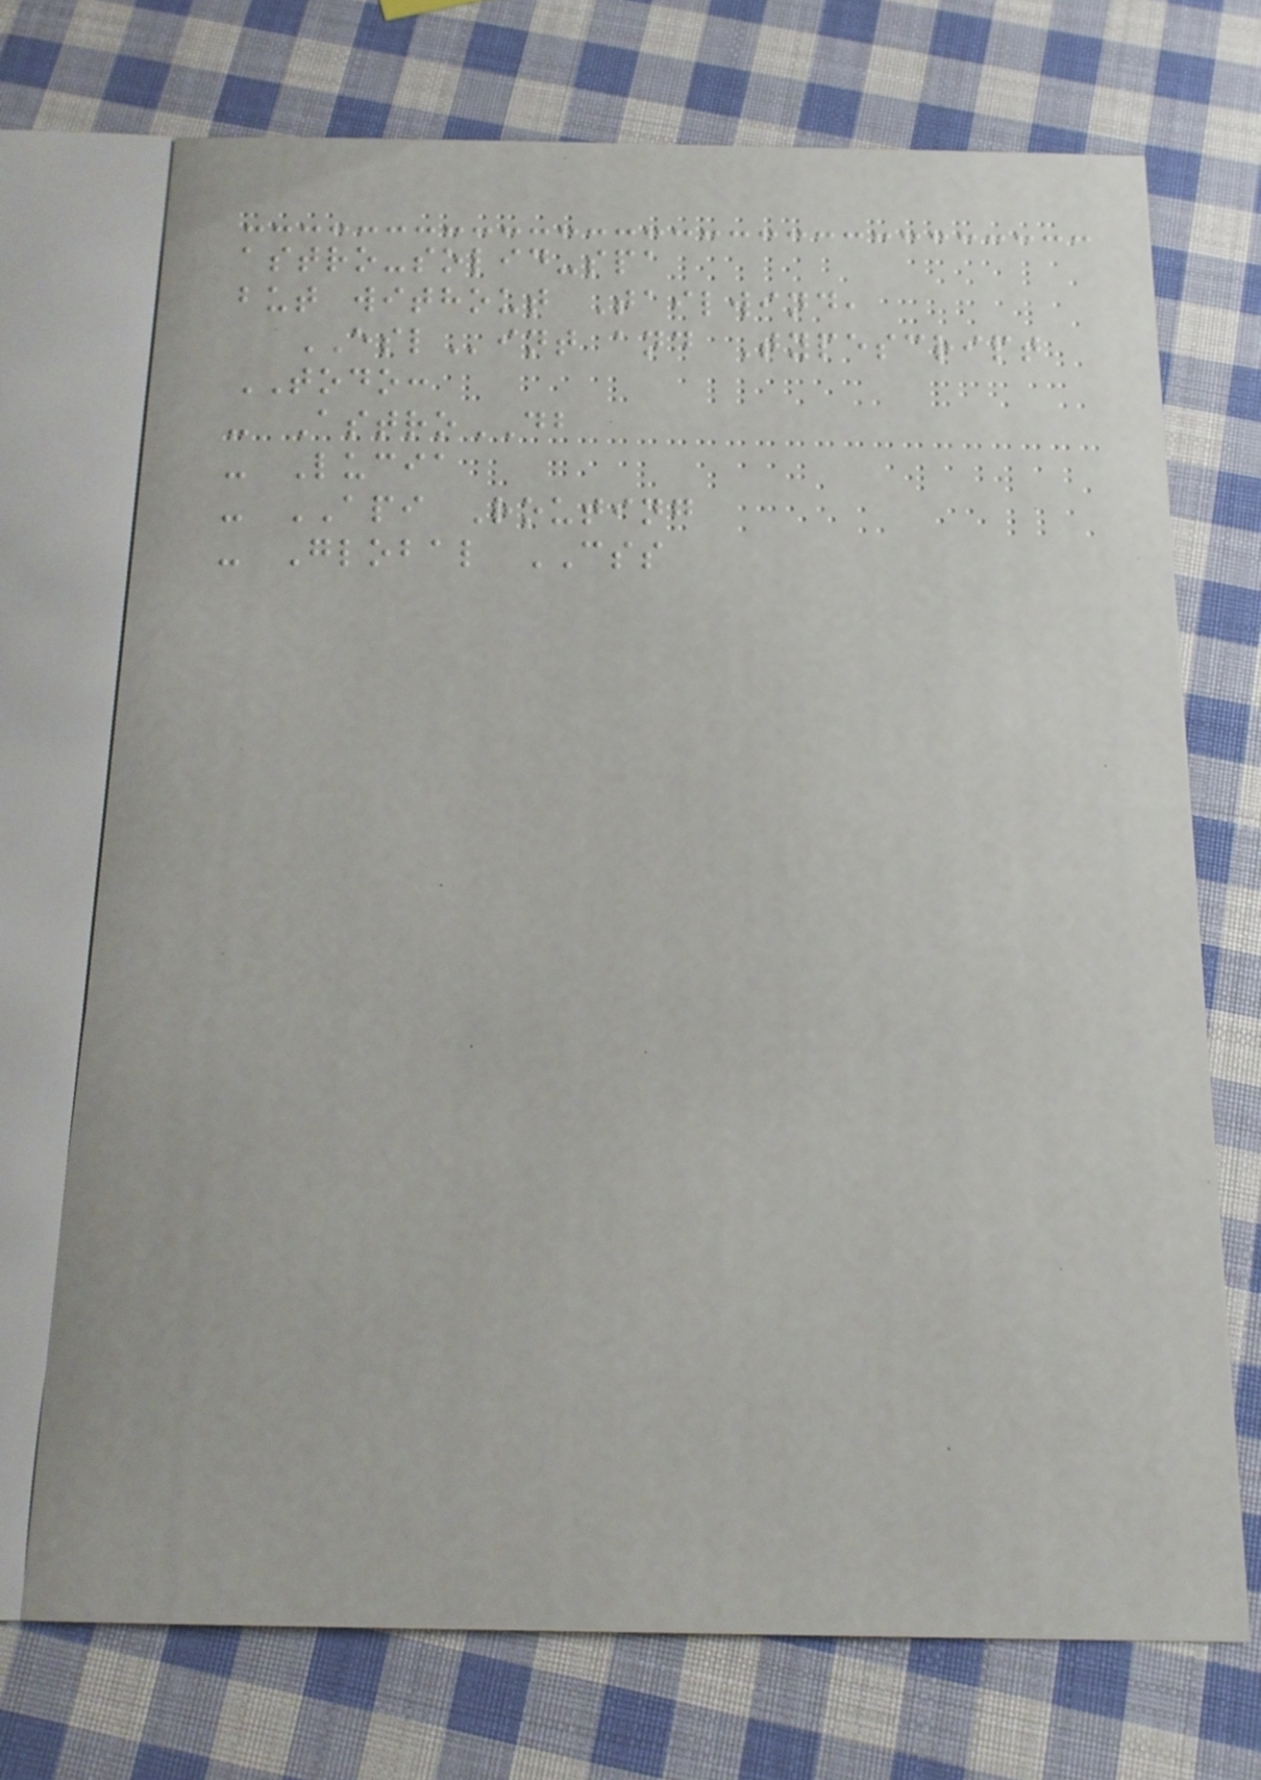astro-solid-spa
but without Tailwind,
ESLint and Typescript
TODO:
- AstroDB
- Lucia
- API Routing
- Global CSS
